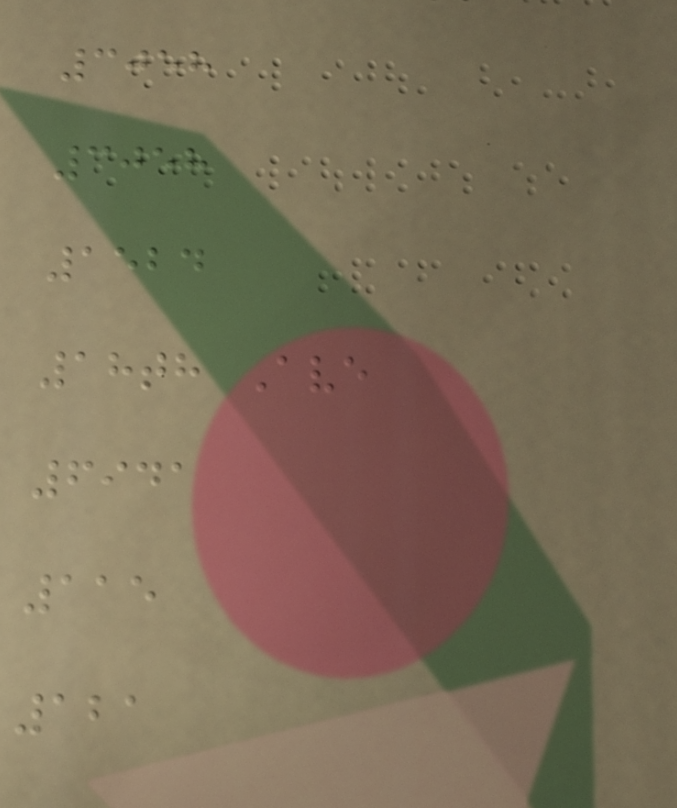3058
3058
1524
18th Ave
6941
115
121
